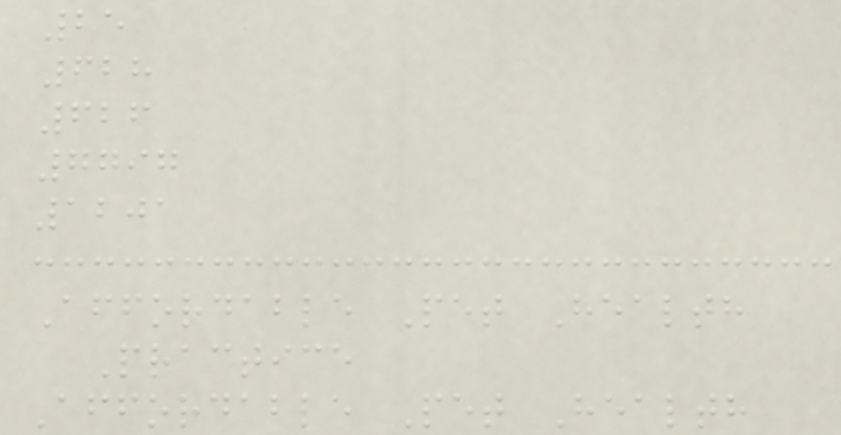25
628
626
7797
1201
Affordable Pet Health
Practice
Affordable Pet Health
